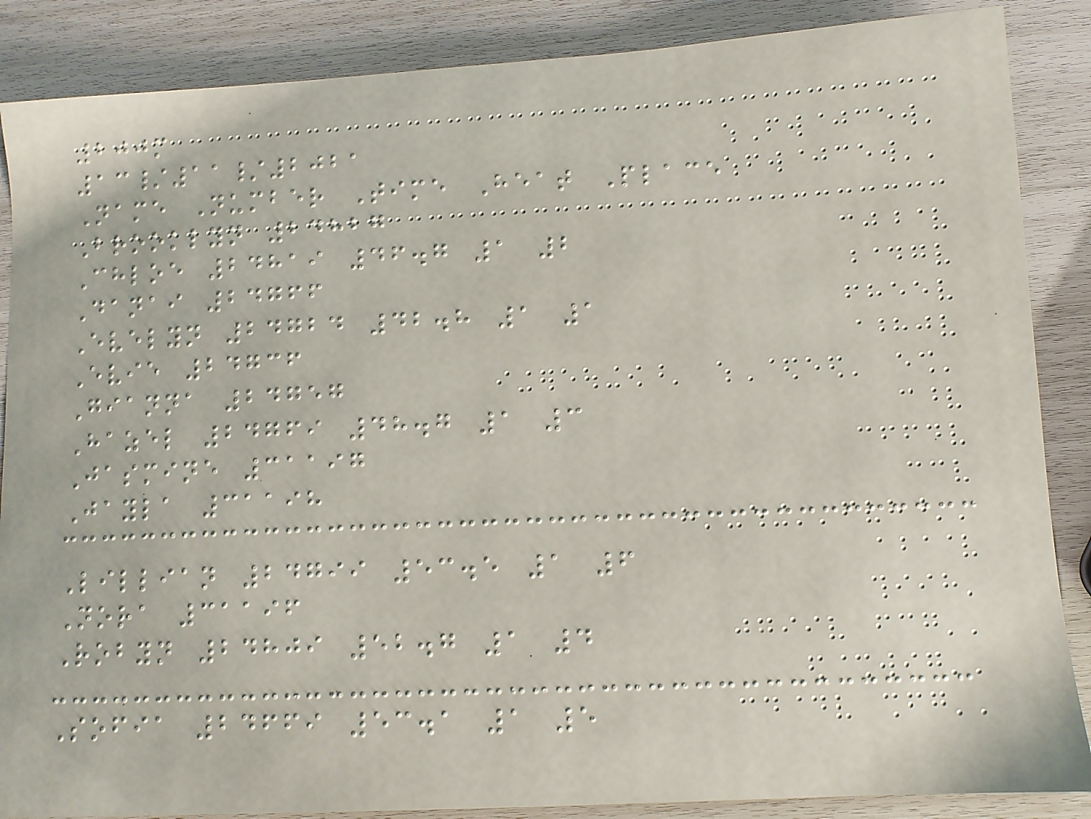200m
13/11/2021
Name Number Time Heat Place
Brooklyn 24827
Chloe 24819 46.7 1 2
Danai 24766
Evelyn 24724 42.8 1 1
Evie 24736
Gianna 24757
Hazel 24769 48.7 1 3
Jasmine 31197
Jayla 31198
Lillian 24799 53.5 1 6
Nora 31196
Robyn 24809 52.7 1 4
Sofia 24669 53.1 1 5
